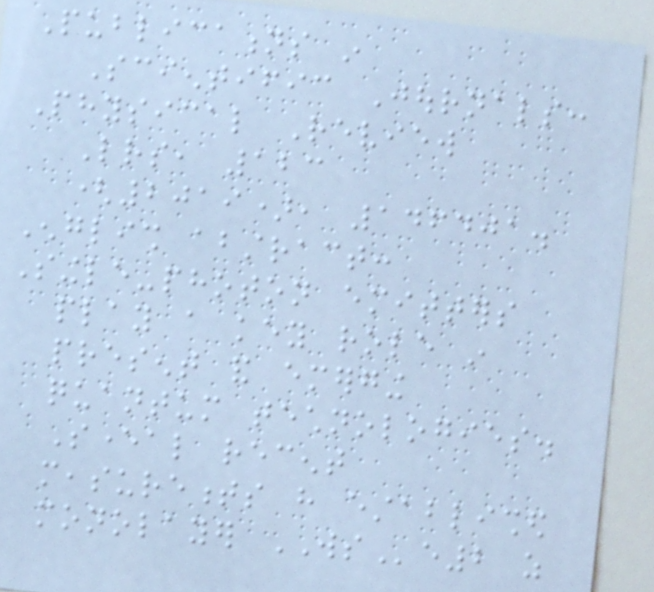Publications in
Scientific Journals:
Physical Review
Letters, 123
(2019), 146401.
English abstract:
Single-photon emitters
play a key role in
present and emerging
quantum technologies.
Several recent
measurements have established
monolayer WSe2 as
